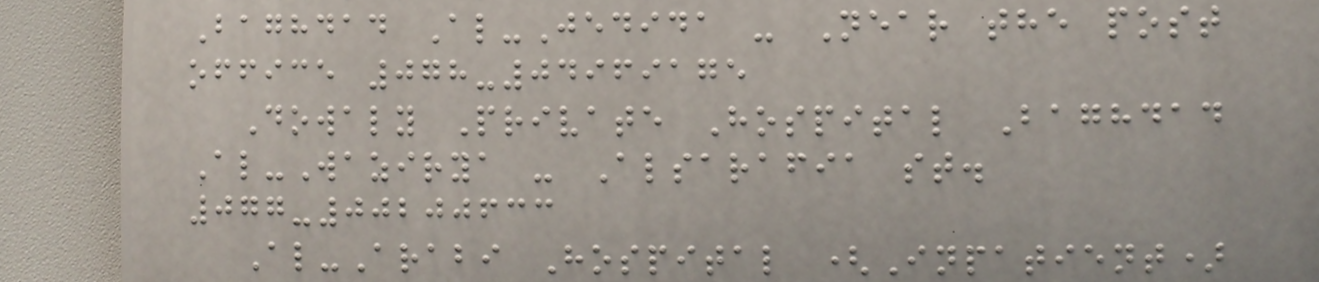Baghdad Al-Jedida - Near the post
office 078-04969175
Dowaly Private Hospital Baghdad
Al-Wazirya - Alsarafia st.
077-00200633
Al-Arabi Hospital (Inpatient)
